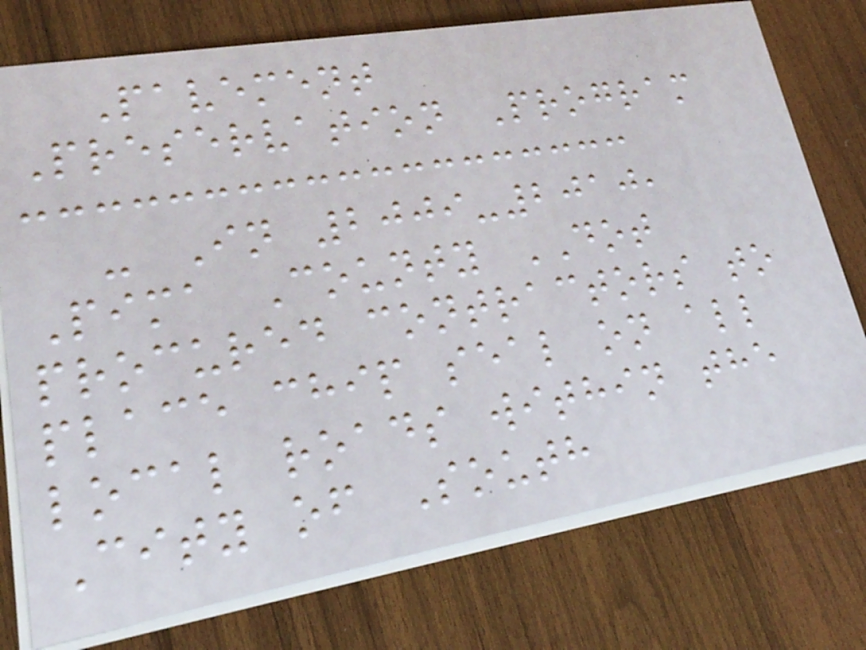Pavement
Preservation Program
- In 2009-2010,
Pima County DOT
procured contractors to
place chip seal on all
local roads within the
City of South
